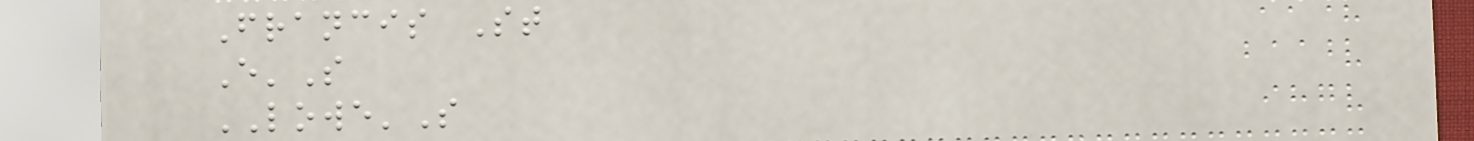Francis St
E'S
LOWE'S
